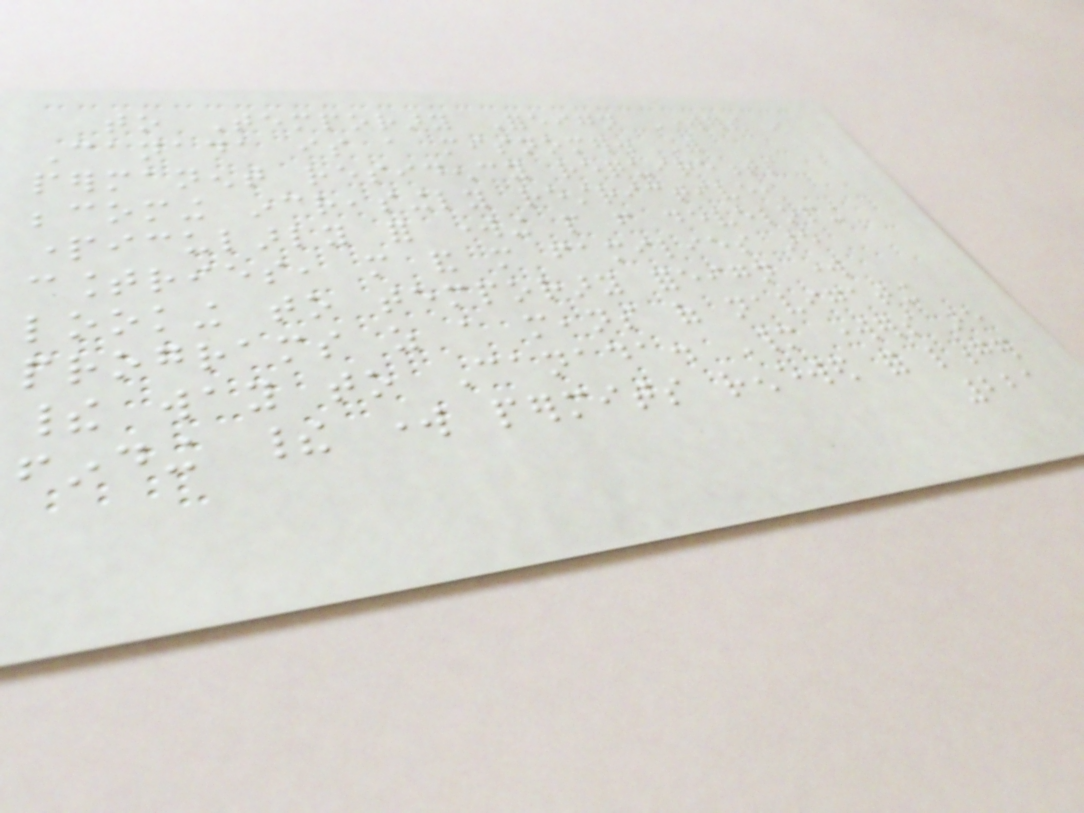to Temporary Foreign Workers in
Canada is a misnomer. With
permanent residency requirements
becoming increasingly restrictive,
particularly for working people from developing
countries, more and more families are
looking to temporary foreign work
programs as a means of navigating
their way to Canada. Many workers are
finding their work permits renewed for longer
221
